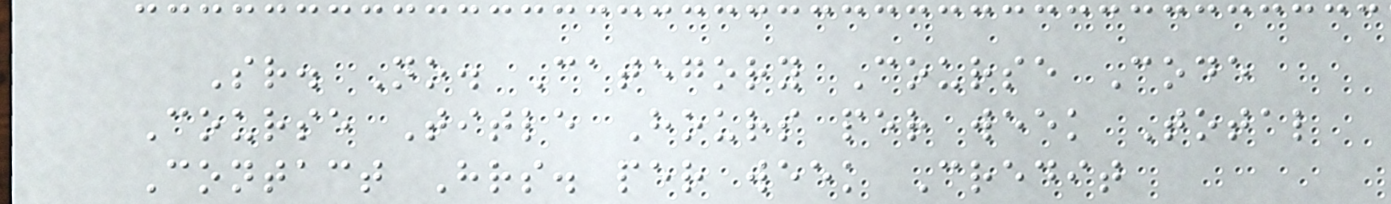Sr. No. Category Course Code
Course Title Hours per week Total
Contact Hrs. per week Credit
